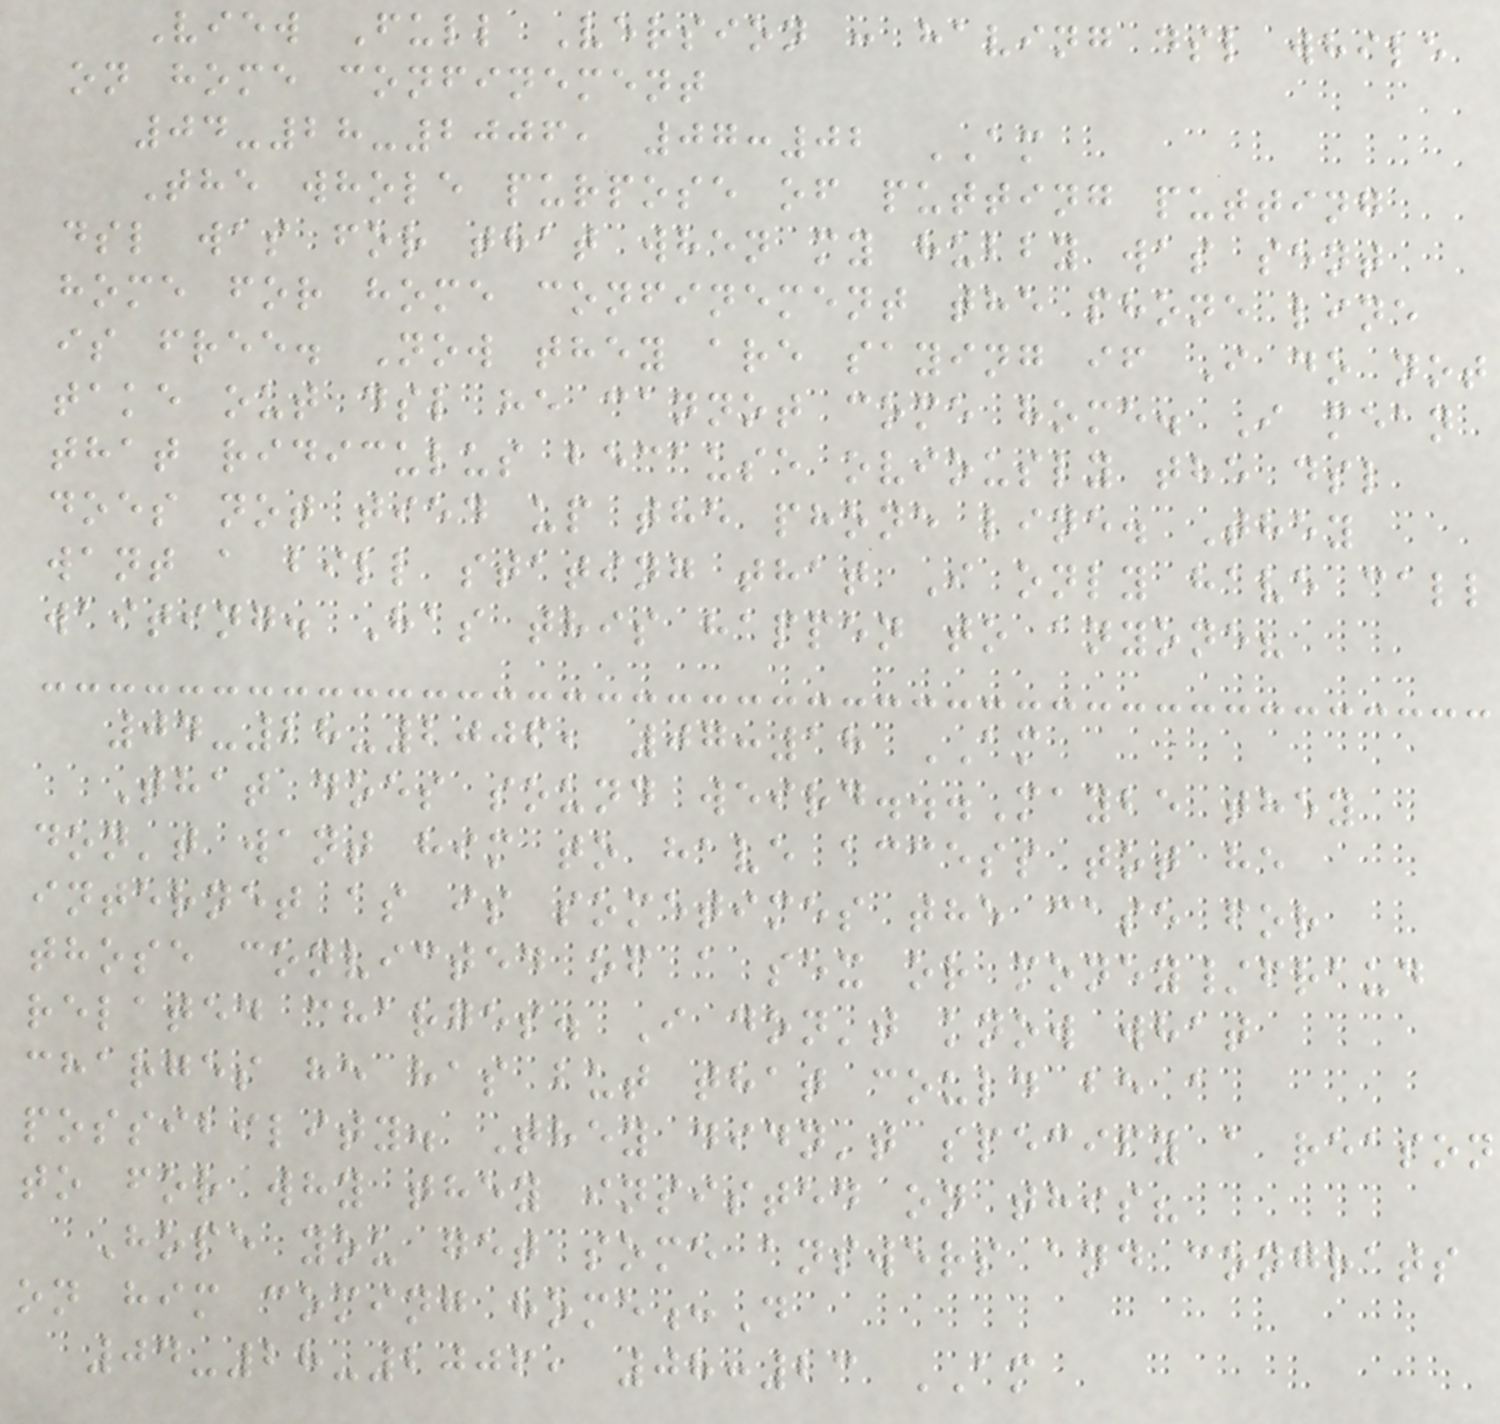View Full Version : having dsl while
on home confinement
04-28-2006, 07:02 AM
The whole purpose of putting putting
dsl was for that when my hubby was sent
home for home confinement the phone line
is free. Now they are saying if I do not
take out dsl he cannot come home. I mean
that ridiculus because oviously the dsl
does not tied up the phone line. They
want a bill stating that I only have call
waiting. Has this happen to anyone?
04-28-2006, 07:18 AM
That does sound weird...Maybe they
don't want him to have access tot he
internet as is sometimes the case for
those convicted of a sex or money/fraud
related charges. I don't know what
charges he has but that could be a
possibility. They didn't specify a reason
to for why they insisted on this?
Hope you get some answers and congrats
on him coming home:D
04-28-2006, 08:23 AM
